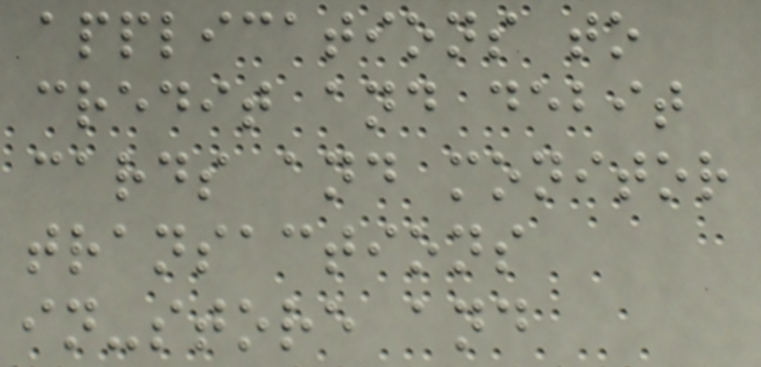applications to
credit and debit
cards and monitor
transactions
in-store and
